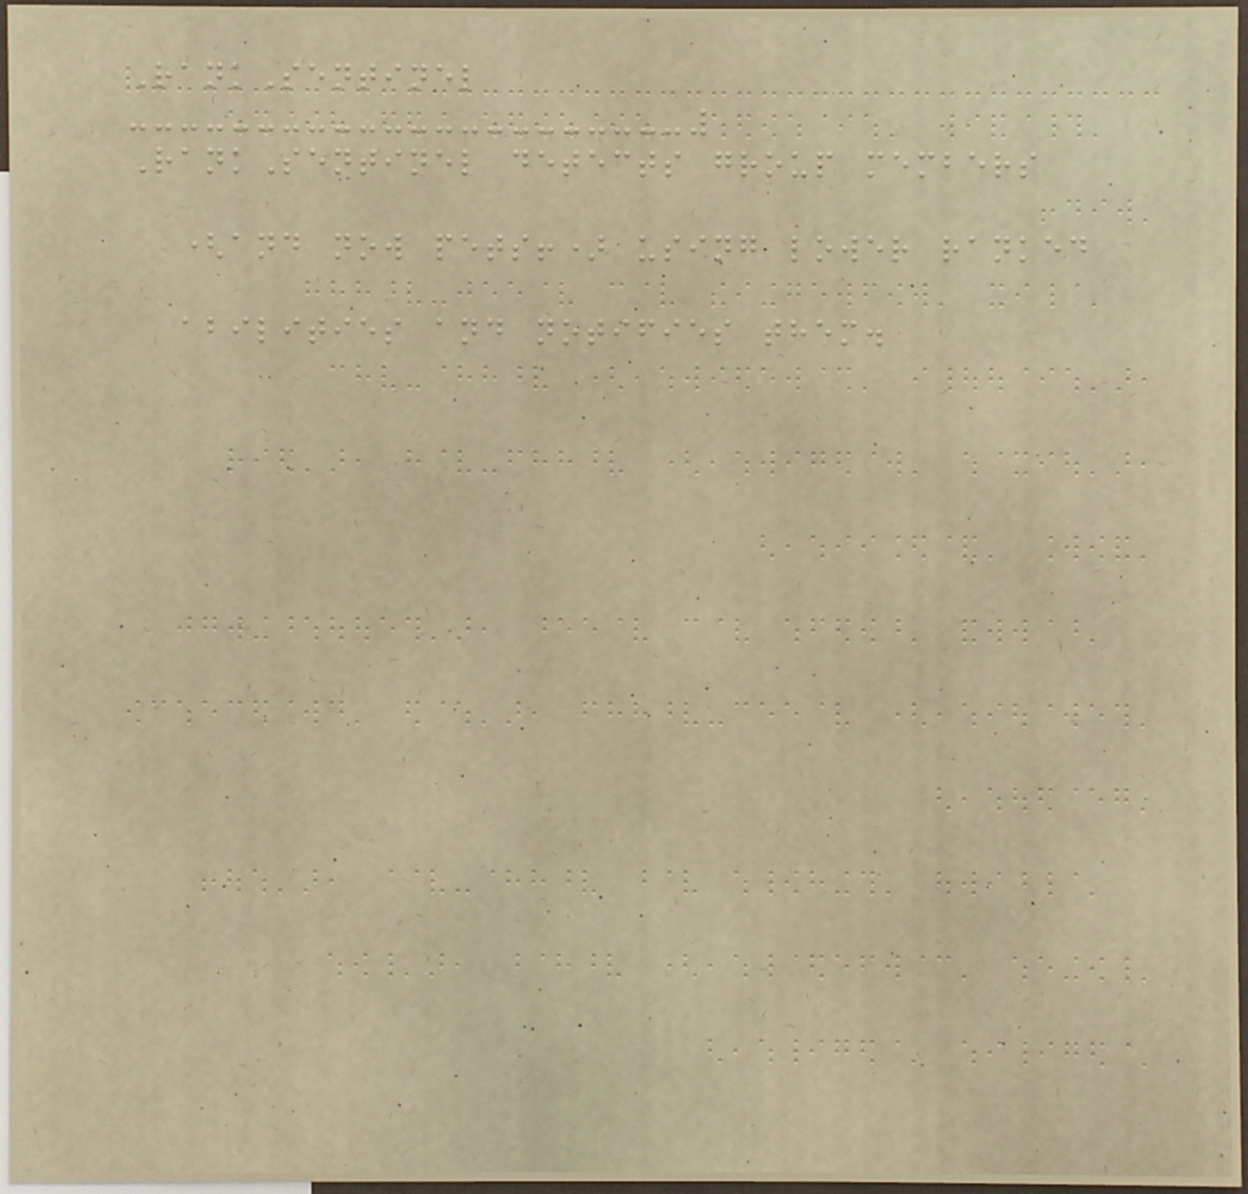RankSentinel
RankSentinel detects group members
(and now pets!) using lower ranked
abilities and notifies them.
